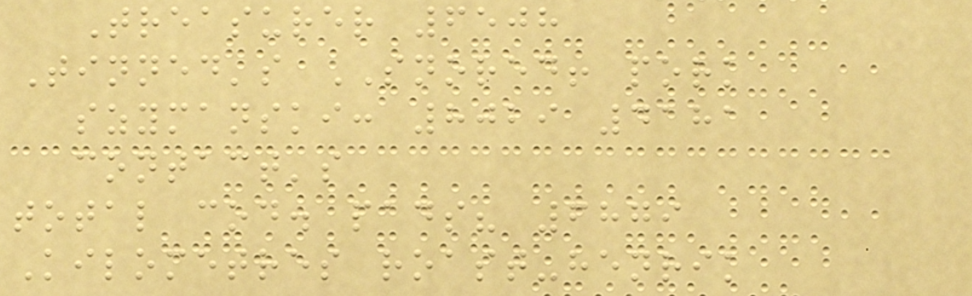Treasurer 6508
Tinned's SNORED! pork
szymanski: 8029 4181
contact's
total cod. pads? 6879
Kilometres roast-henrik
